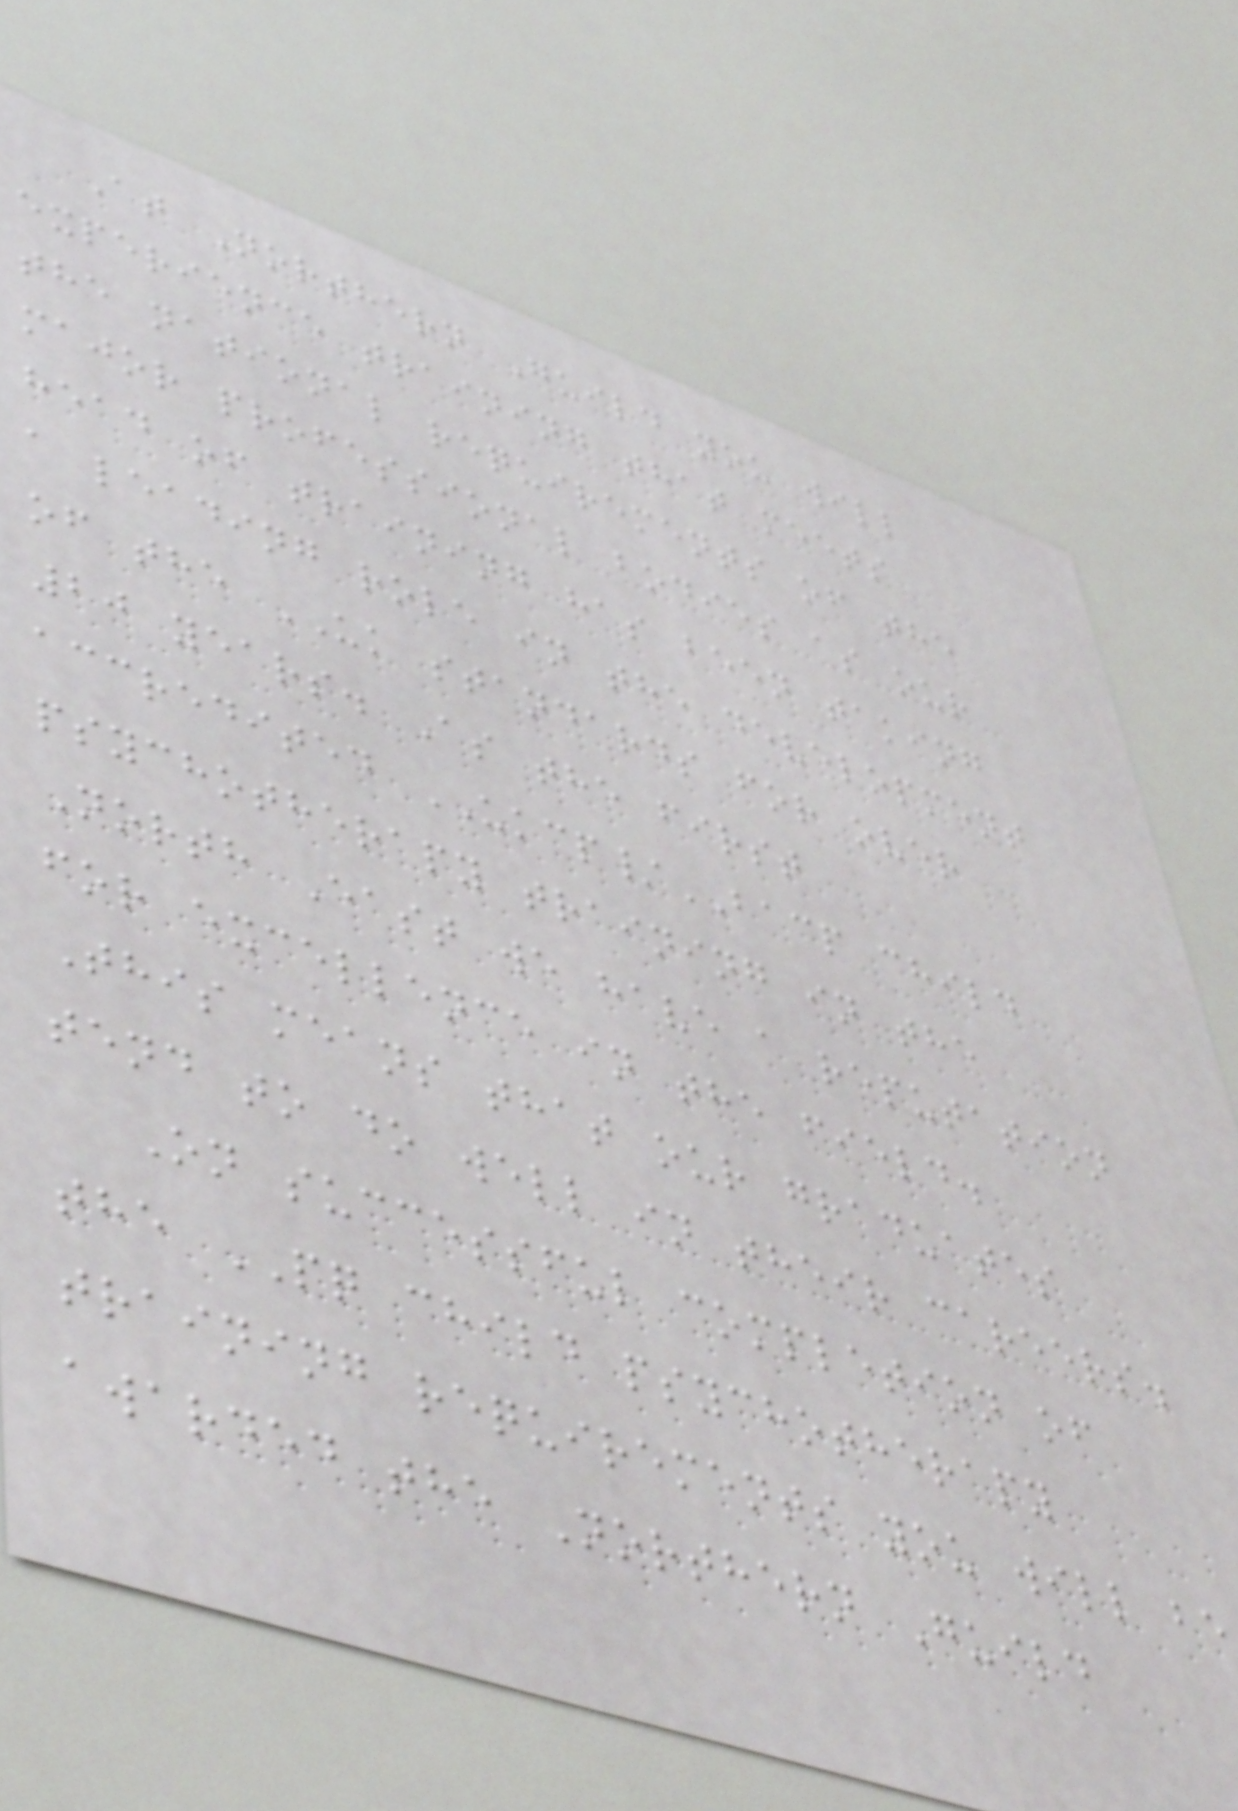At Northern Guild you will
experience training that meets
the national requirements of the
major professional bodies as our
head of training has been taking
a leading role in the development
of the UK standards for over
20 years. As the first
accredited UKCP/BACP child
psychotherapy training in the
North East we have a reputation
for excellence in the field.
This means that our graduates
tend to do well in their careers.
On successful completion of
the PQ child psychotherapy
training requirements you will be
awarded the Northern Guild
